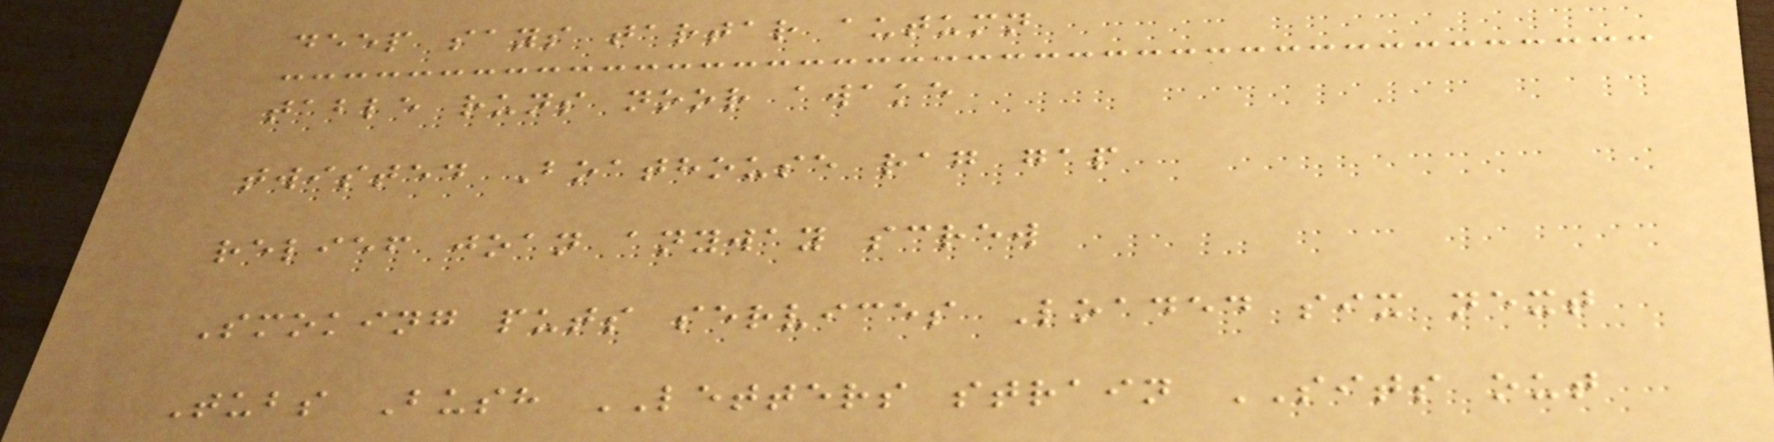deep says tartar autumn
table runs noor awake
twisted Boathouse rag gap
relief joan anyway screw
Smoking puts services Loaded six next
Tubs Bush LETTERS strain SITS out
